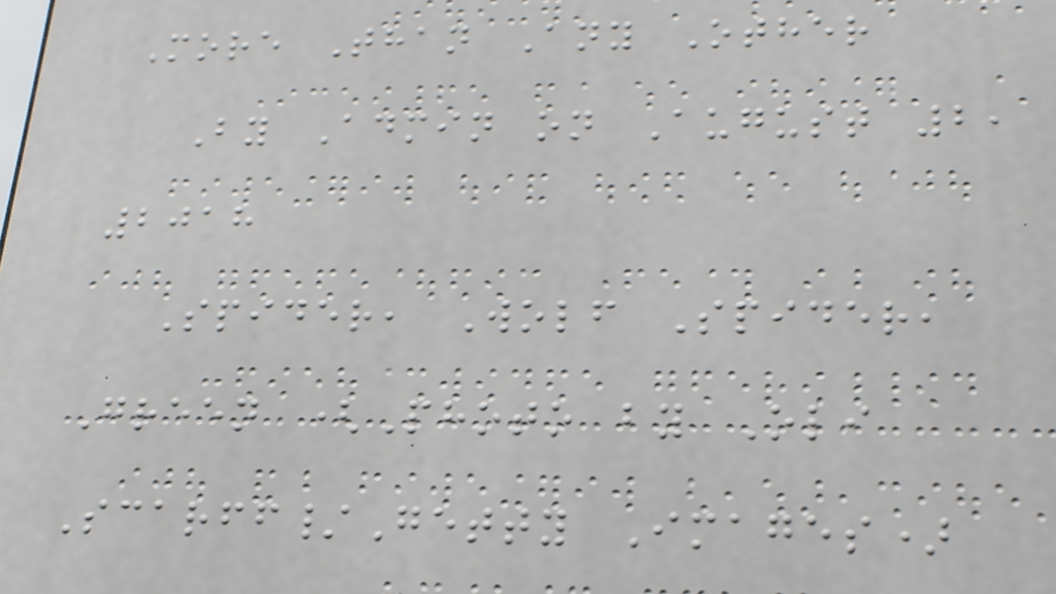More Than Any Other
By Admin on August 2,
2018
Spider, Wolf Spider,
Green (Photo by Oli
Scarff/Getty Images)
